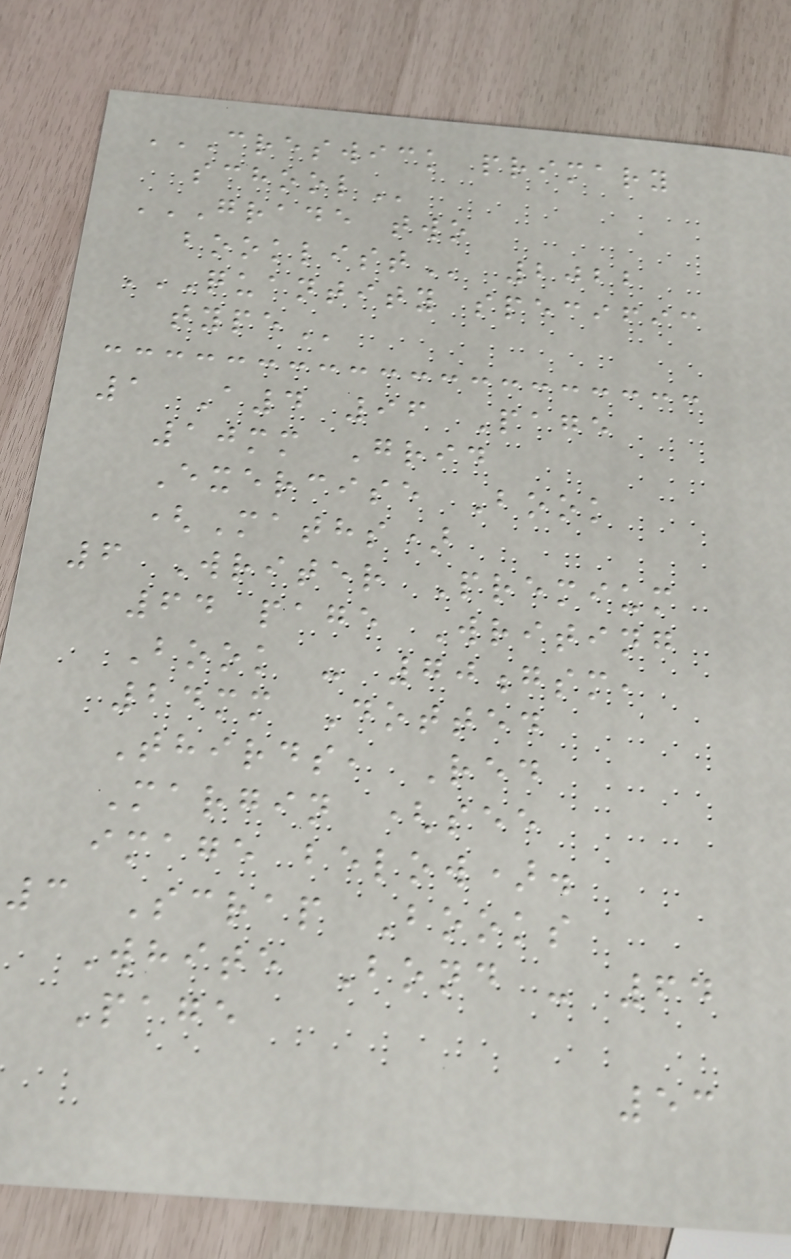CRESWICK PRIMARY
SCHOOL
GRADE TWO
BOOKLIST 2022
QUANTITY SPECIFIC
TYPE
1 A4 96 Page
10mm Grid
Exercise Book
(Maths)
6 Writer Premium
64 page Writing
Book - 70gsm,
24mm Dotted
Thirds, Red
Margin (see
image below).
3 Scrap Books
White Bond - 64
Page
53
